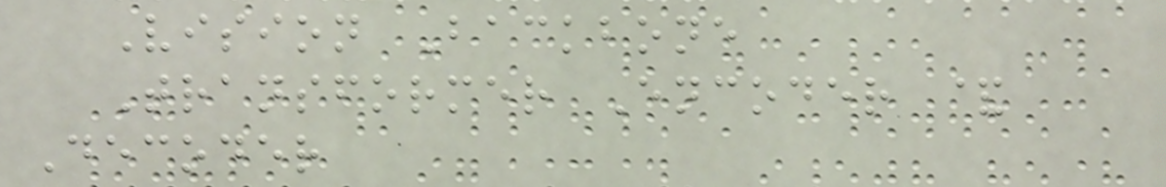Vision Backbone
Transformer Encoder &
Decoder
